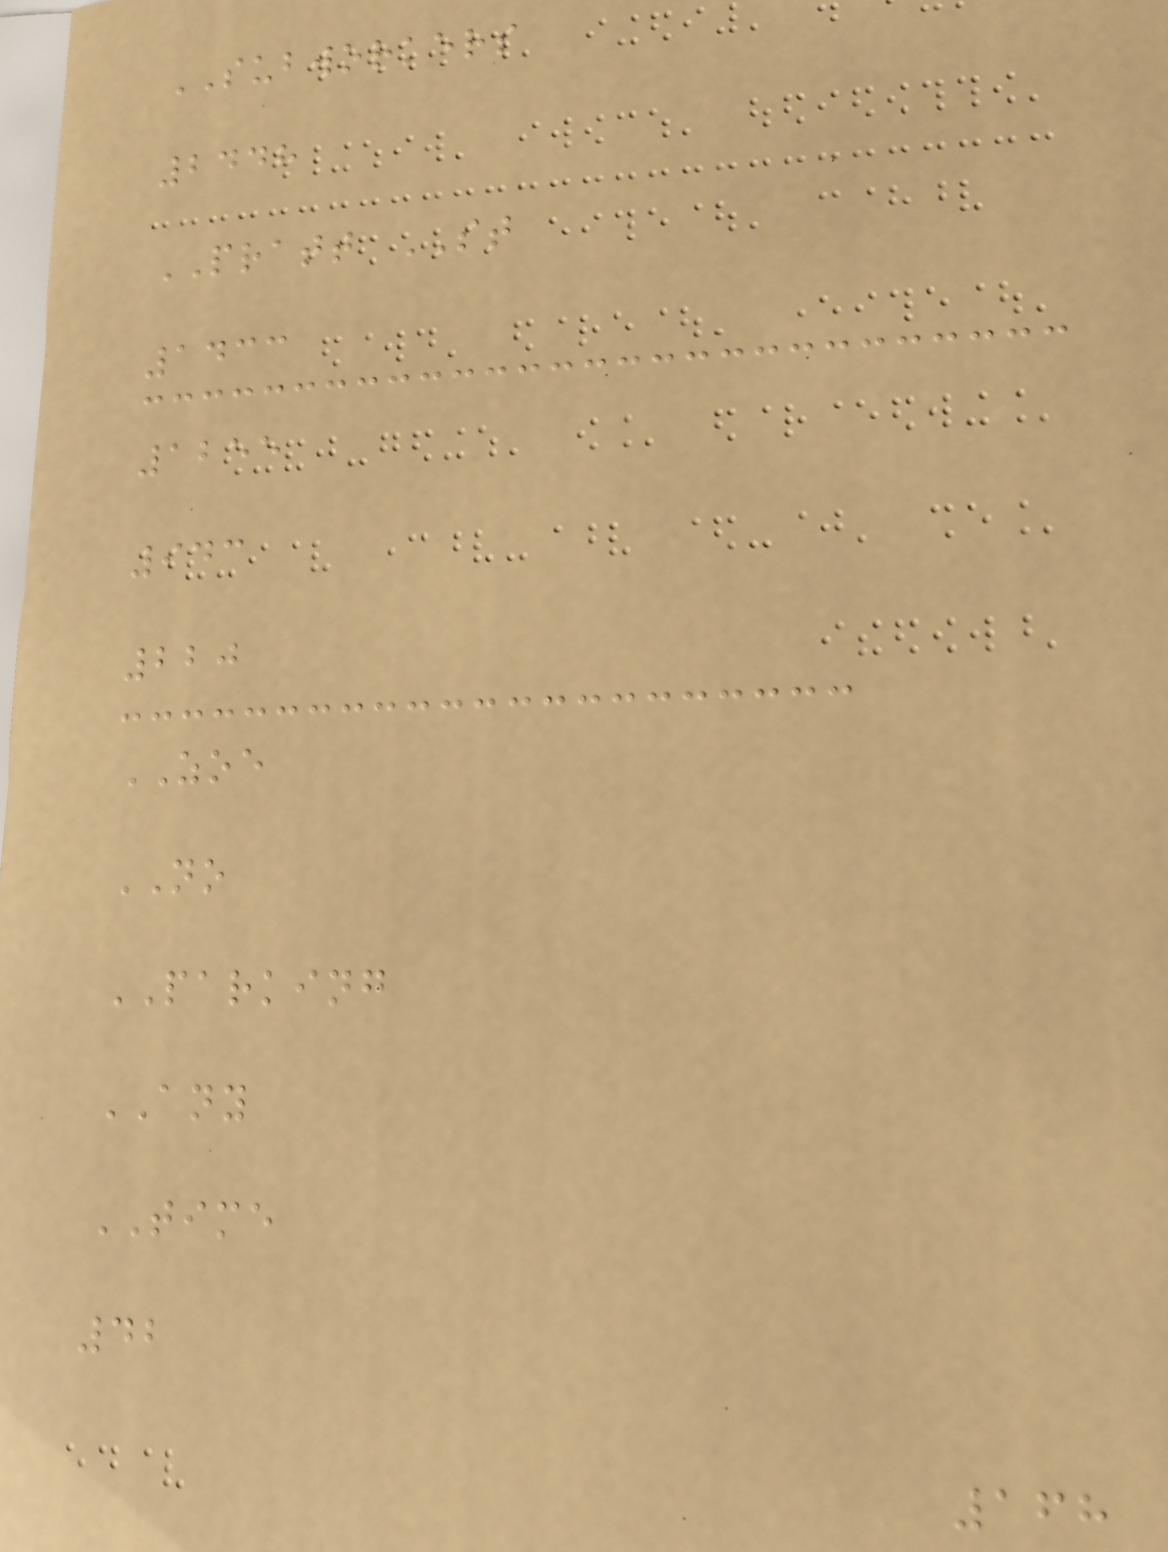SUBWORKERS
2448
PRATT ST
1433
1255
943
220
ZOE
NO
PARKING
ANY
TIME
42
168
